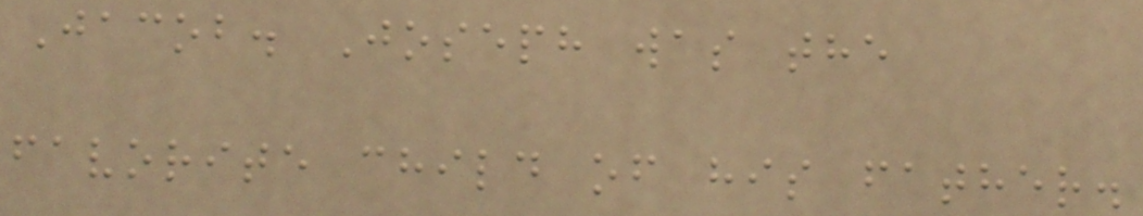Jacob. Joseph was the
favorite child of his father.
